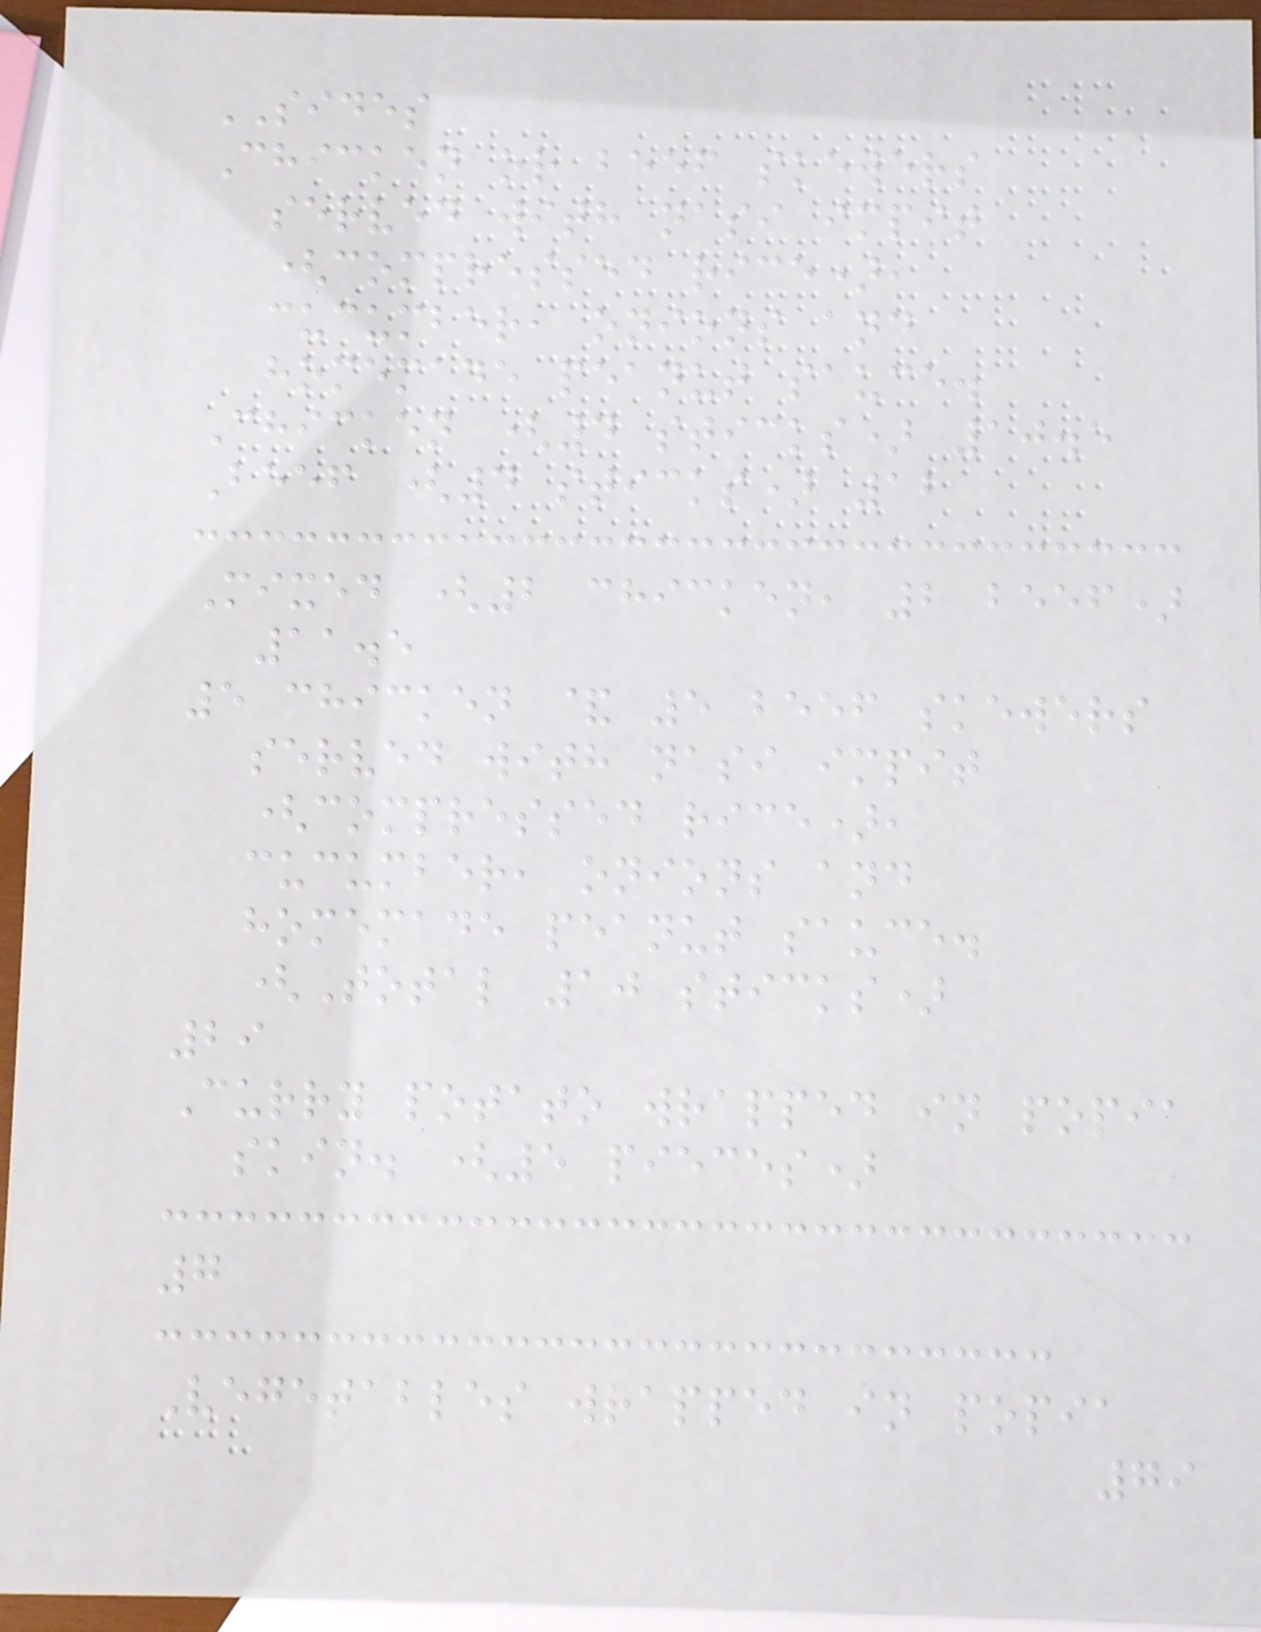SIDES
Chicken or beef skewers
served with nasi impit
(compressed rice),
cucumber, onions and
homemade peanut sauce.
Chicken (4 sticks) 10.5
Beef (4 sticks) 12
Mixed (2 chicken, 2 beef)
11.5
5 chicken & 5 beef skewers
served with nasi impit
(compressed rice),
cucumber, onions and
homemade peanut sauce.
(Total 10 sticks)
29
Curry potato wrapped in popia
skin. (5 pieces)
7
Vegetables wrapped in popia
79
